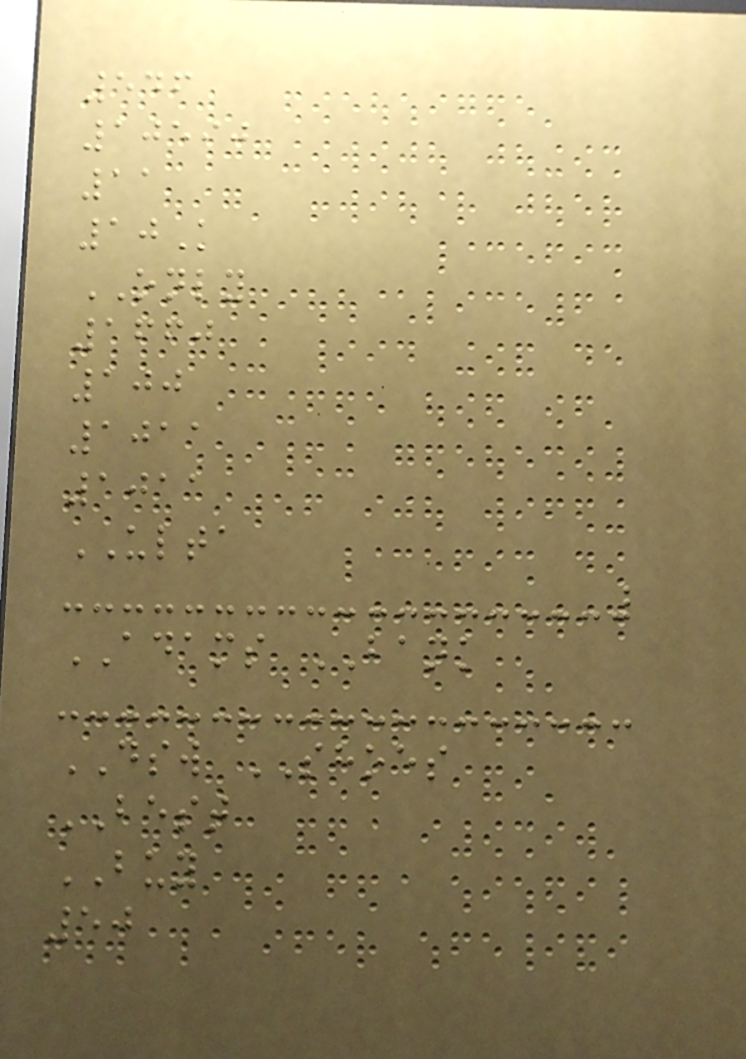546
10590
11
10K
ONLY
1660
100
1011
1011
ULTA
ADAMS BANK
DSW SHOES
BEST
BUY
50
